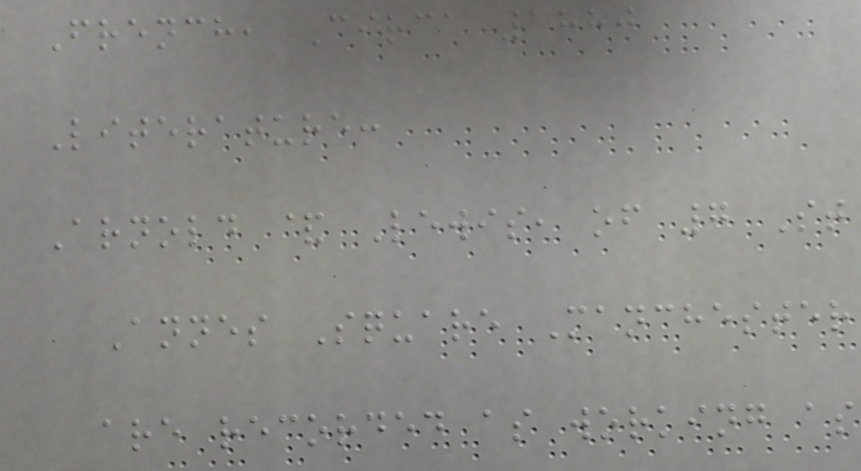French, Circa 1880
Literature:
Arnold & Lewis, of 7 St
Annes Square Manchester
are recorded as working as
